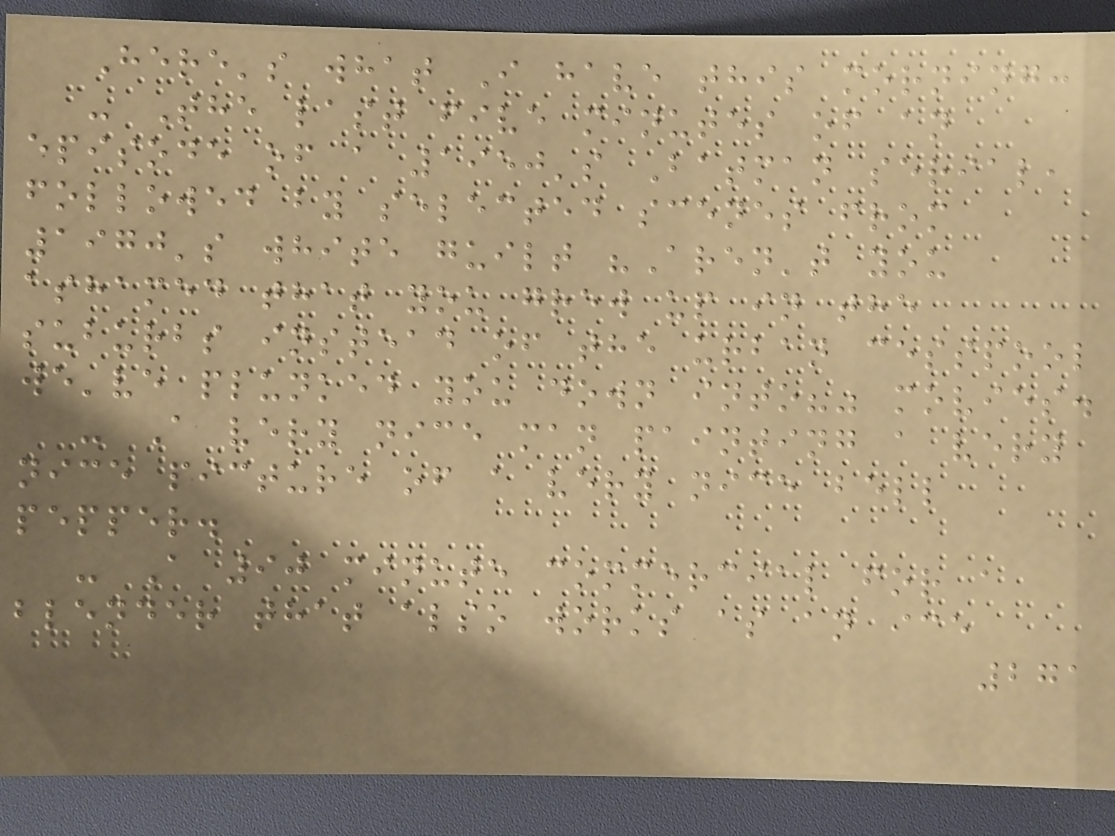Here's what I have this morning:
- The last five minutes of an
episode of a 1950's Batman serial,
followed by selected scenes from
1970's white guilt "Aren't you
ashamed that you grew up in the
suburbs instead of the urban cesspool
we've plunked you down into?" movies.
- A very nice man painting a very
nice picture of a very nice bell
pepper.
- A 90 minute commercial for a
blender that also works as an ice
271
